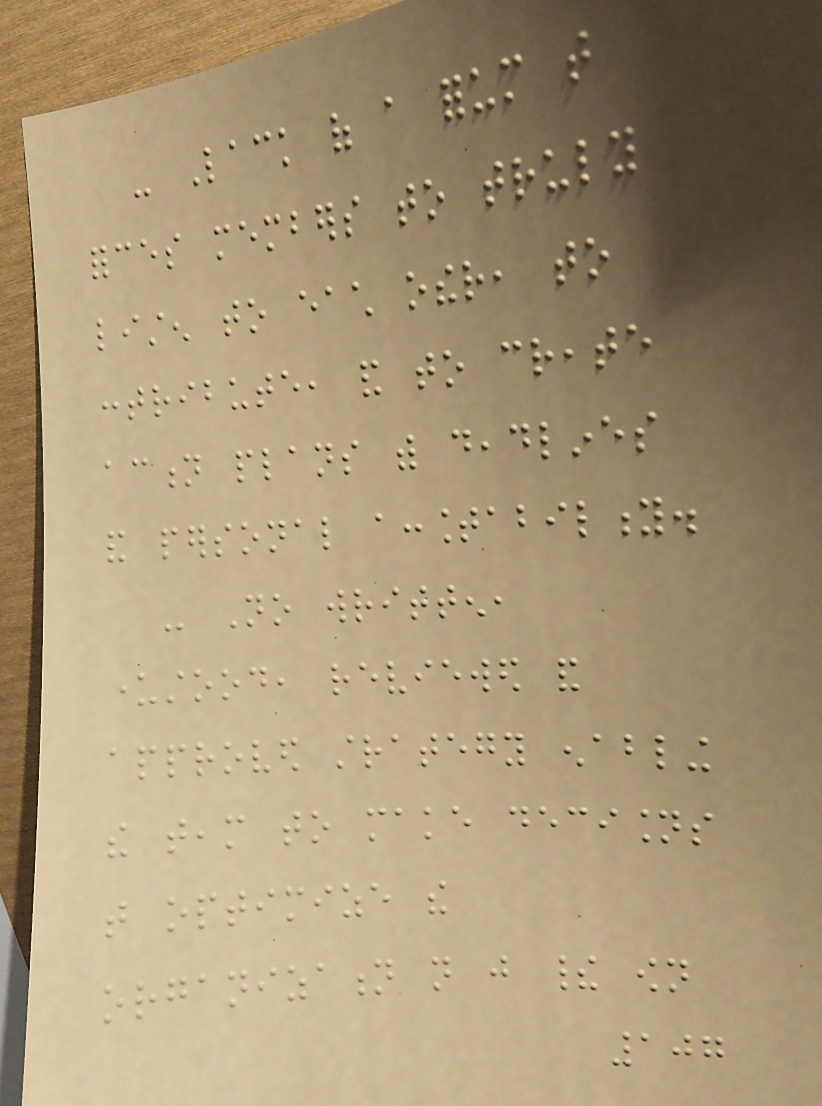- Lack of a forum that
forces members to truly
listen to each other, to
contribute, and to create
action plans with deadlines
and personal accountability.
- No written,
understood, reviewed and
approved strategy enabling
the team to make decisions
that optimize the
organization not just their own
107
